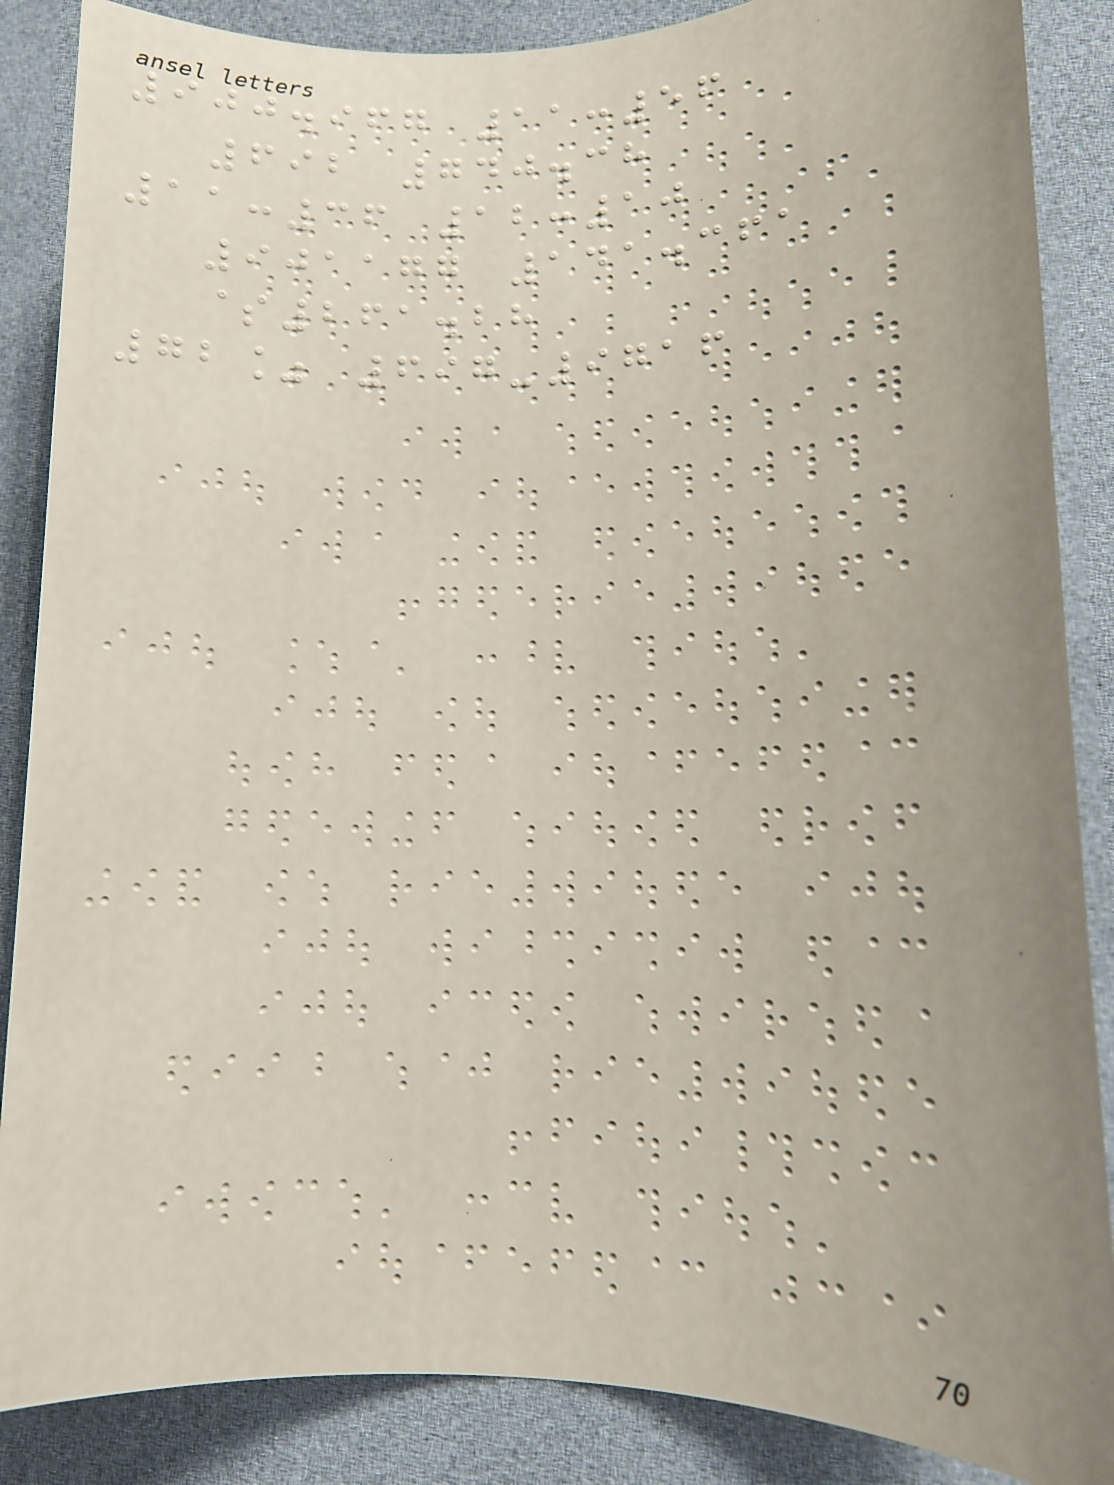900.967 11:56
692 740.38
11:36 12:10
901177 141.361
$261.28
72% 697-9716
